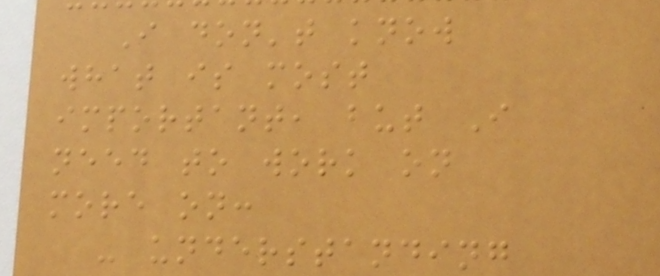I don't know
what is most
important, but I
need to work on
more on:
- understanding
